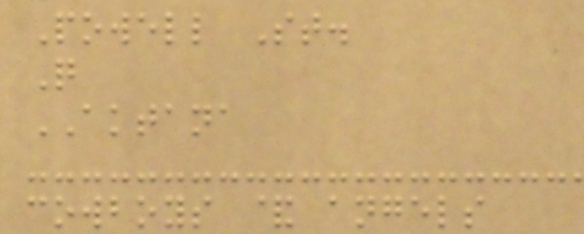Powell St.
Q
AKTANA
cowboys & angels
